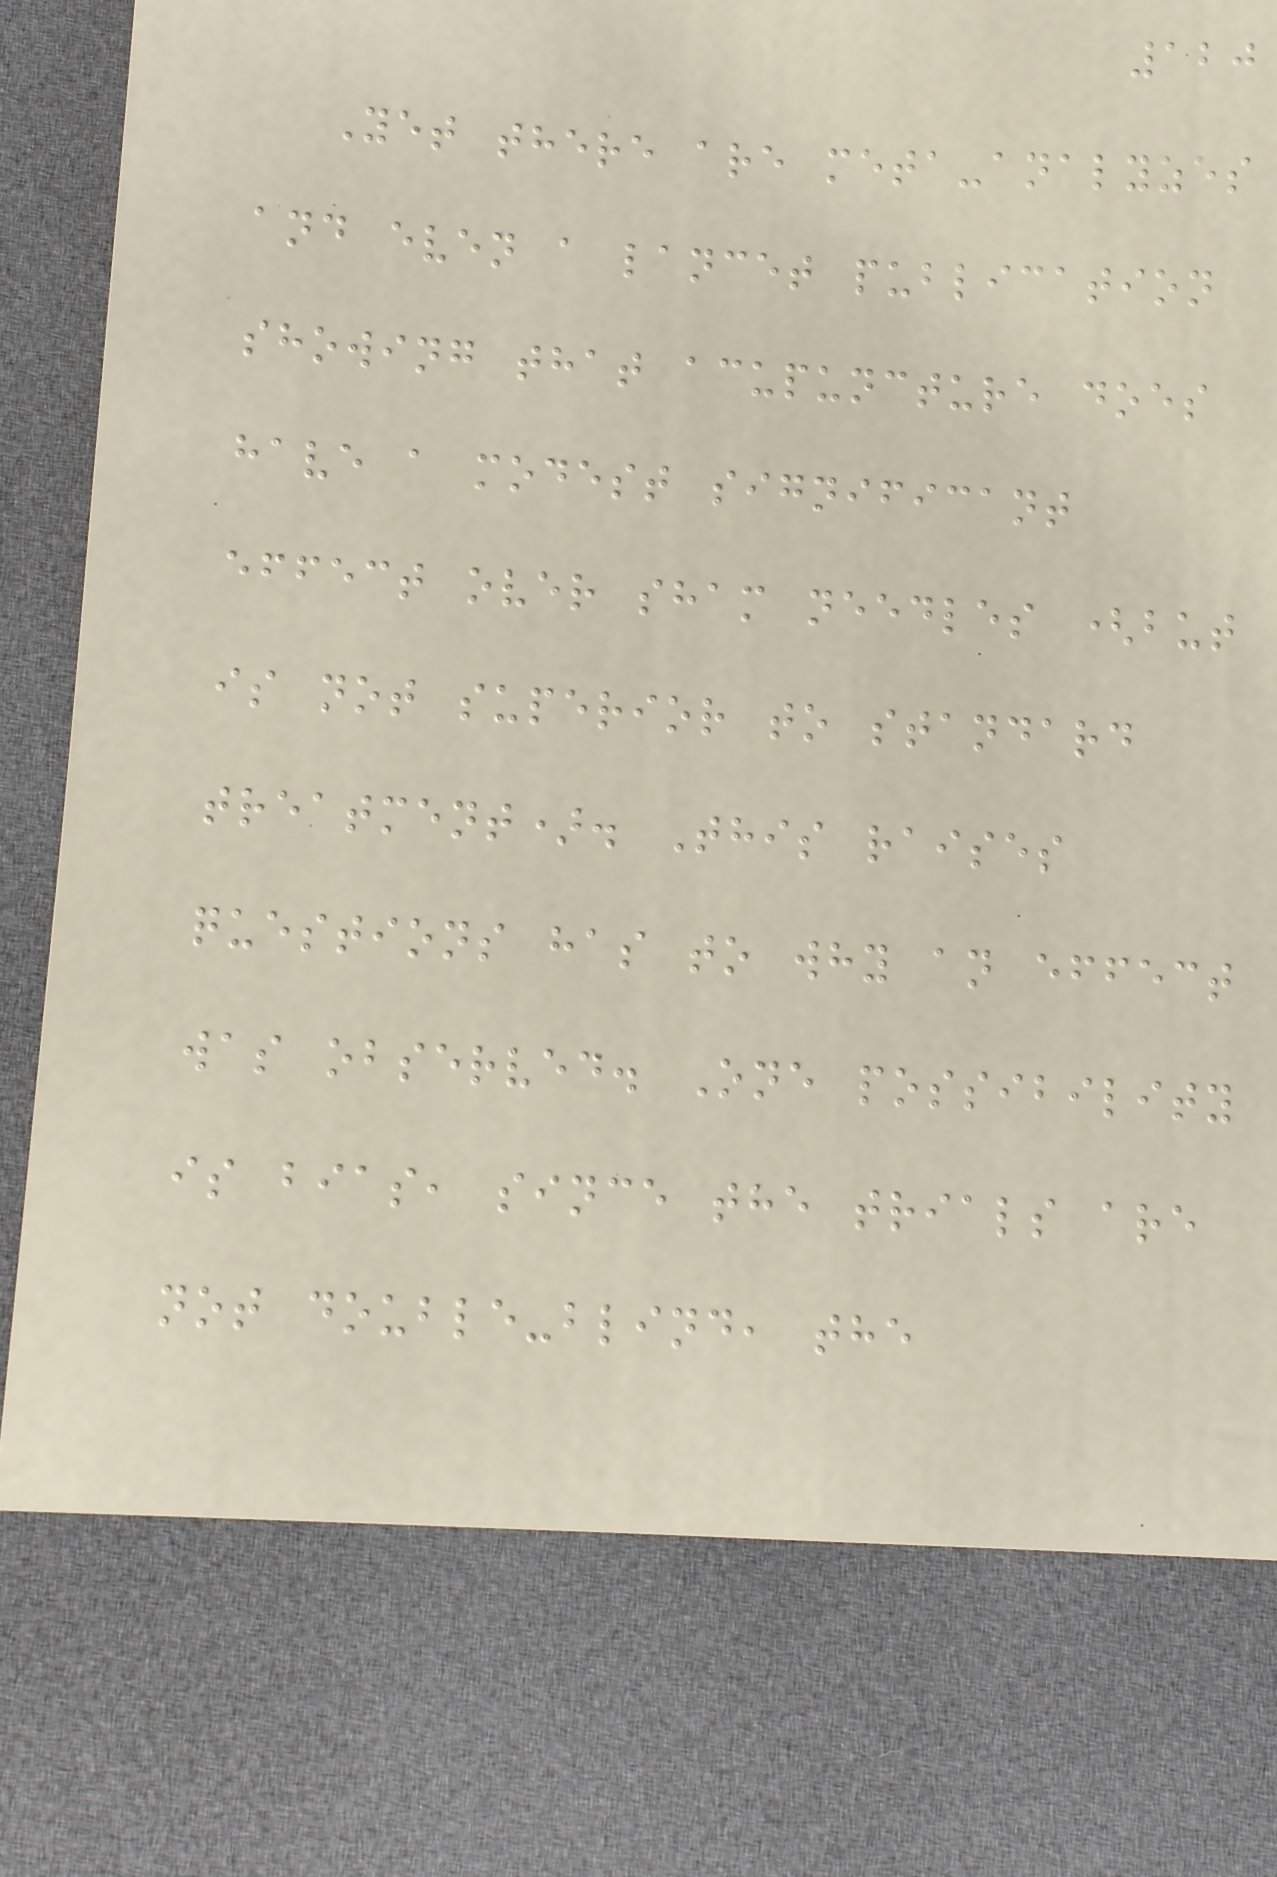120
Yet there are meta-analyzes
and even a lancet publication
showing that acupuncture does
have a modest significant
effect over sham needles (but
is not superior to standard
treatment). This raises
questions has to why an effect
was observed. One possibility
is bias, since the trials are
not double-blind, the
